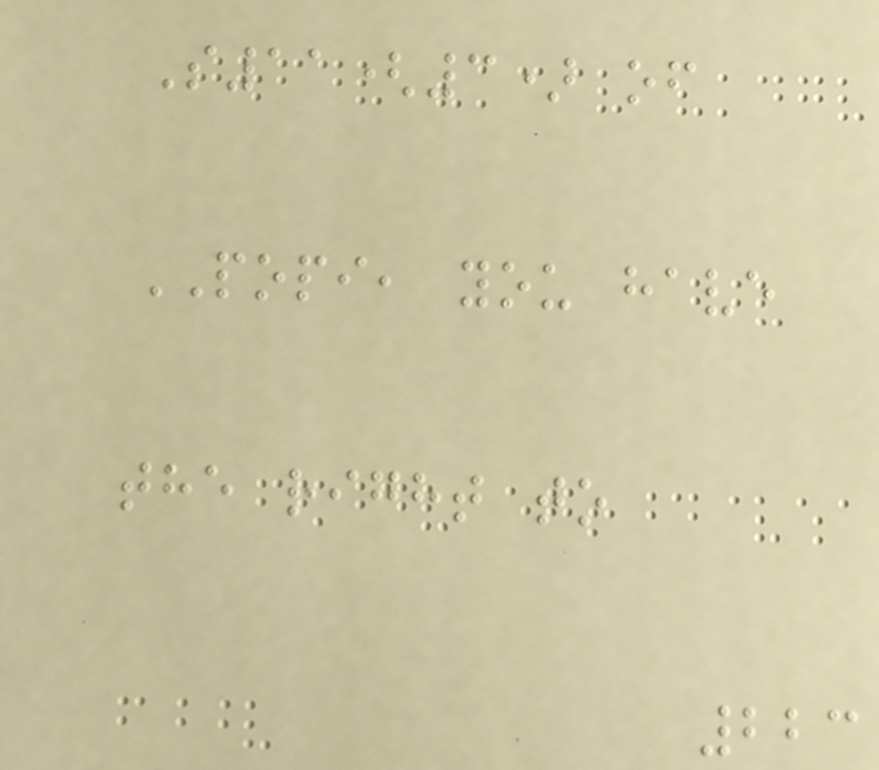S11(3) of
POPI, you have
the right to
223
